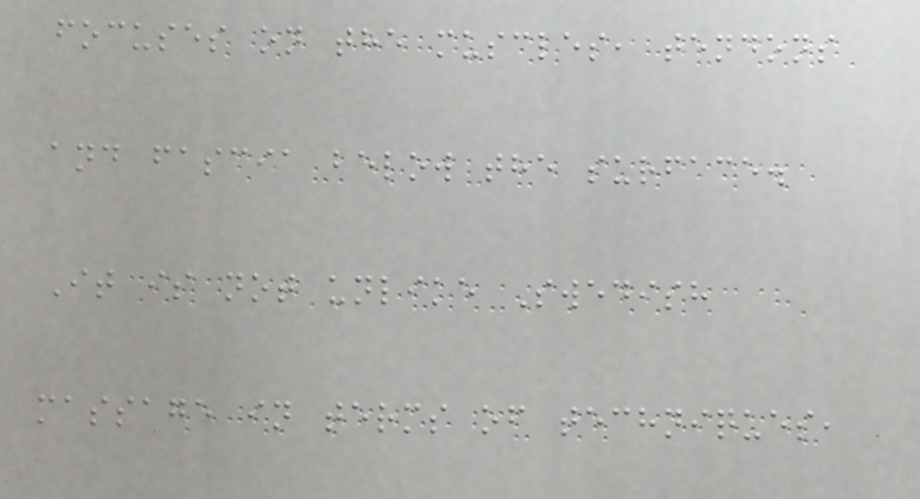focuses on the muscles, tendons
and fascia below the surface.
It is not unlike Swedish
massage in terms of techniques,
